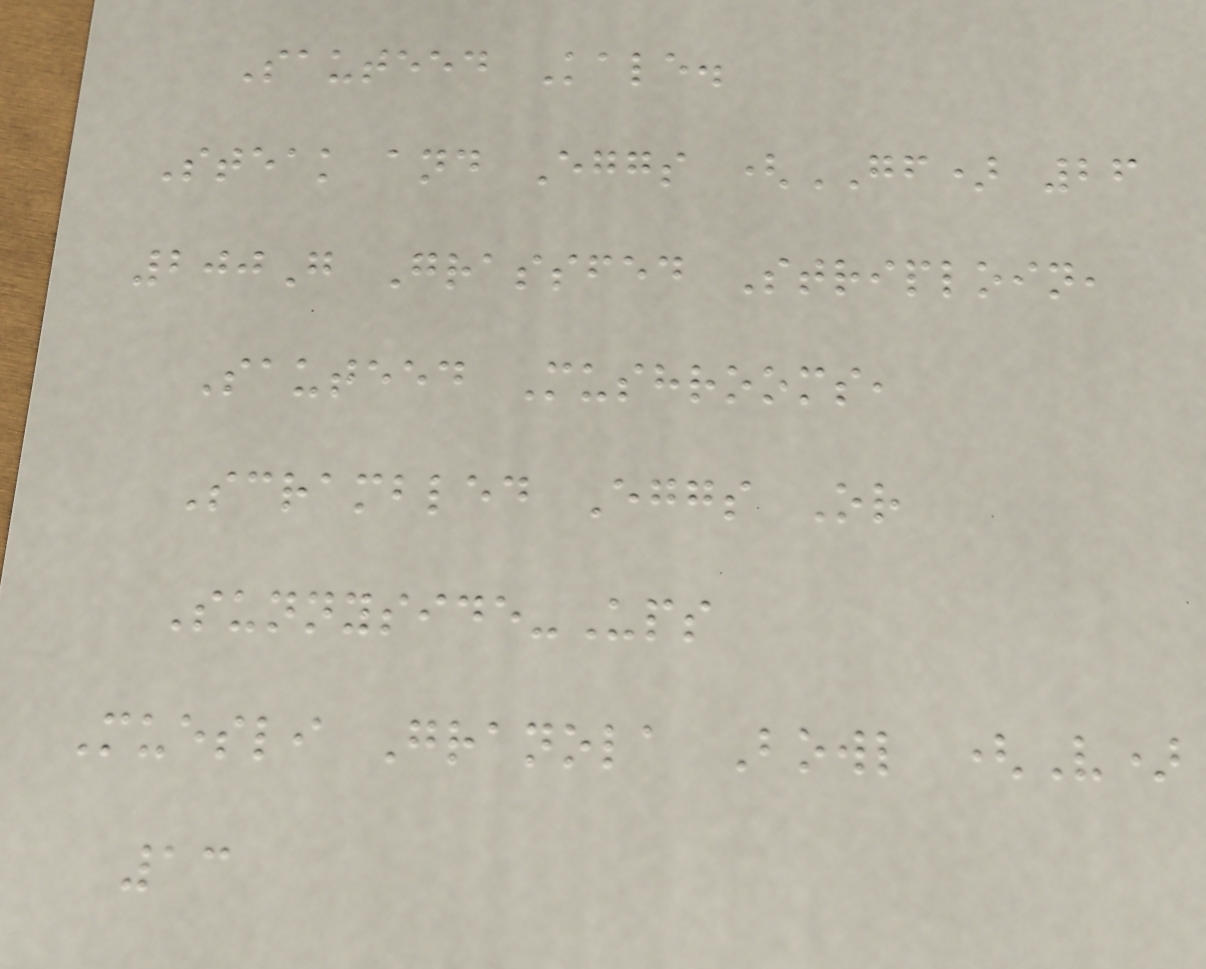Sauteed Kale.
Steak and Eggs (GF) 26
200G Grassfed Striploin,
Sauteed Mushrooms,
Scrambled Eggs Or
Sunnyside-Ups
Muesli Granola Bowl (V)
13
